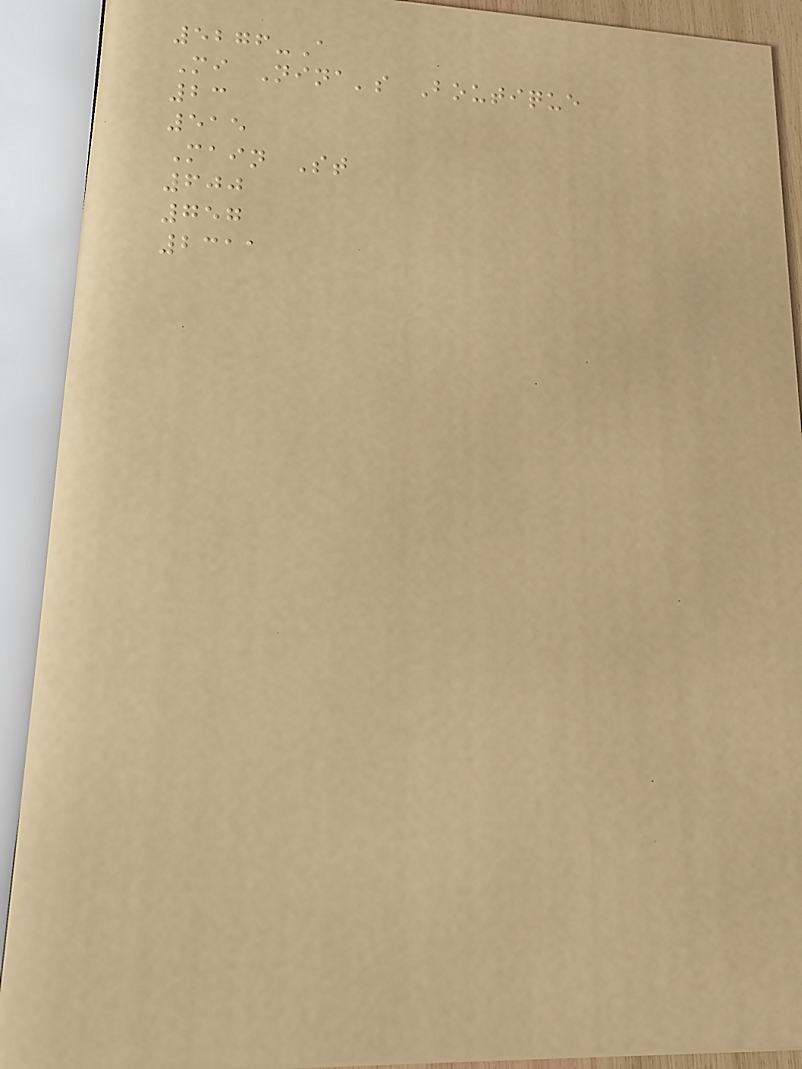5276-A
Mi Nina's Boutique
23
515
Main St
600
757
2311
